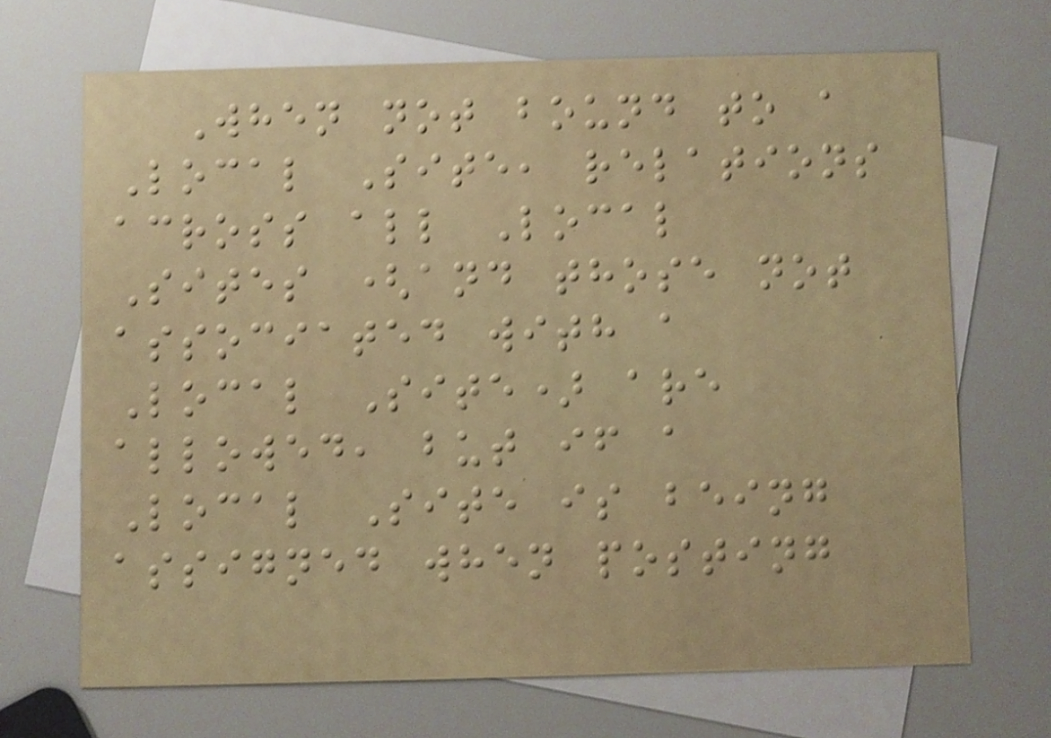When not bound to a
Local Site, relations
across all Local
Sites (and those not
associated with a
Local Site) are
allowed, but if a
Local Site is being
assigned when posting
